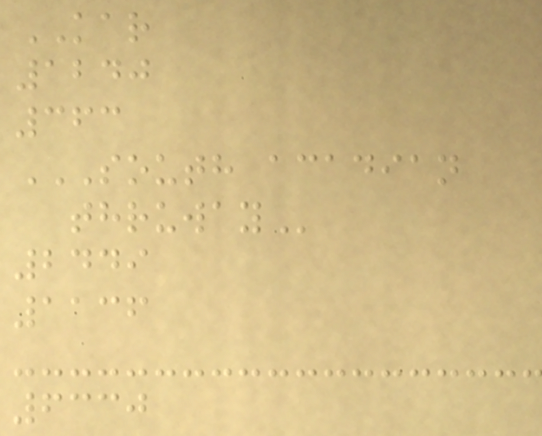KAR
1240
363
SOUTH ACADIAN
THRUWAY
2449
1136
6330
